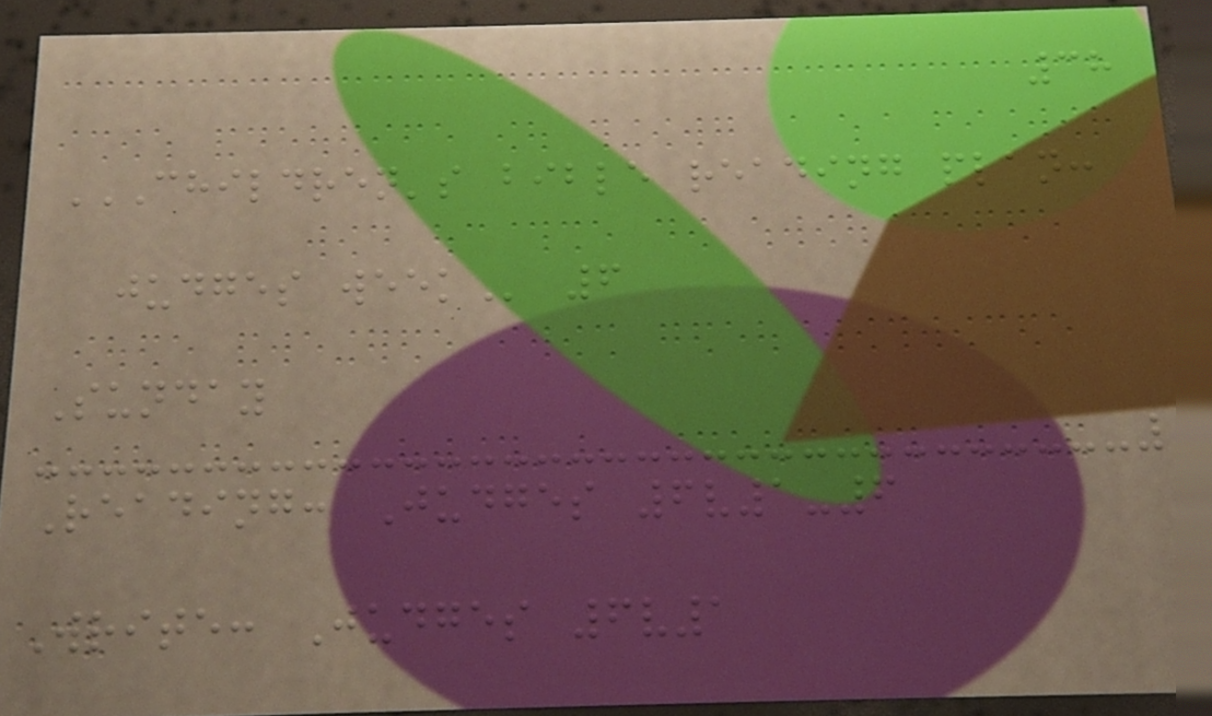38
CHILDREN'S BIBLE READING PLAN:
JUDGES WEEK 6
Sunday
Reading: Judges 6v1-6
Write: Judges 6v1
